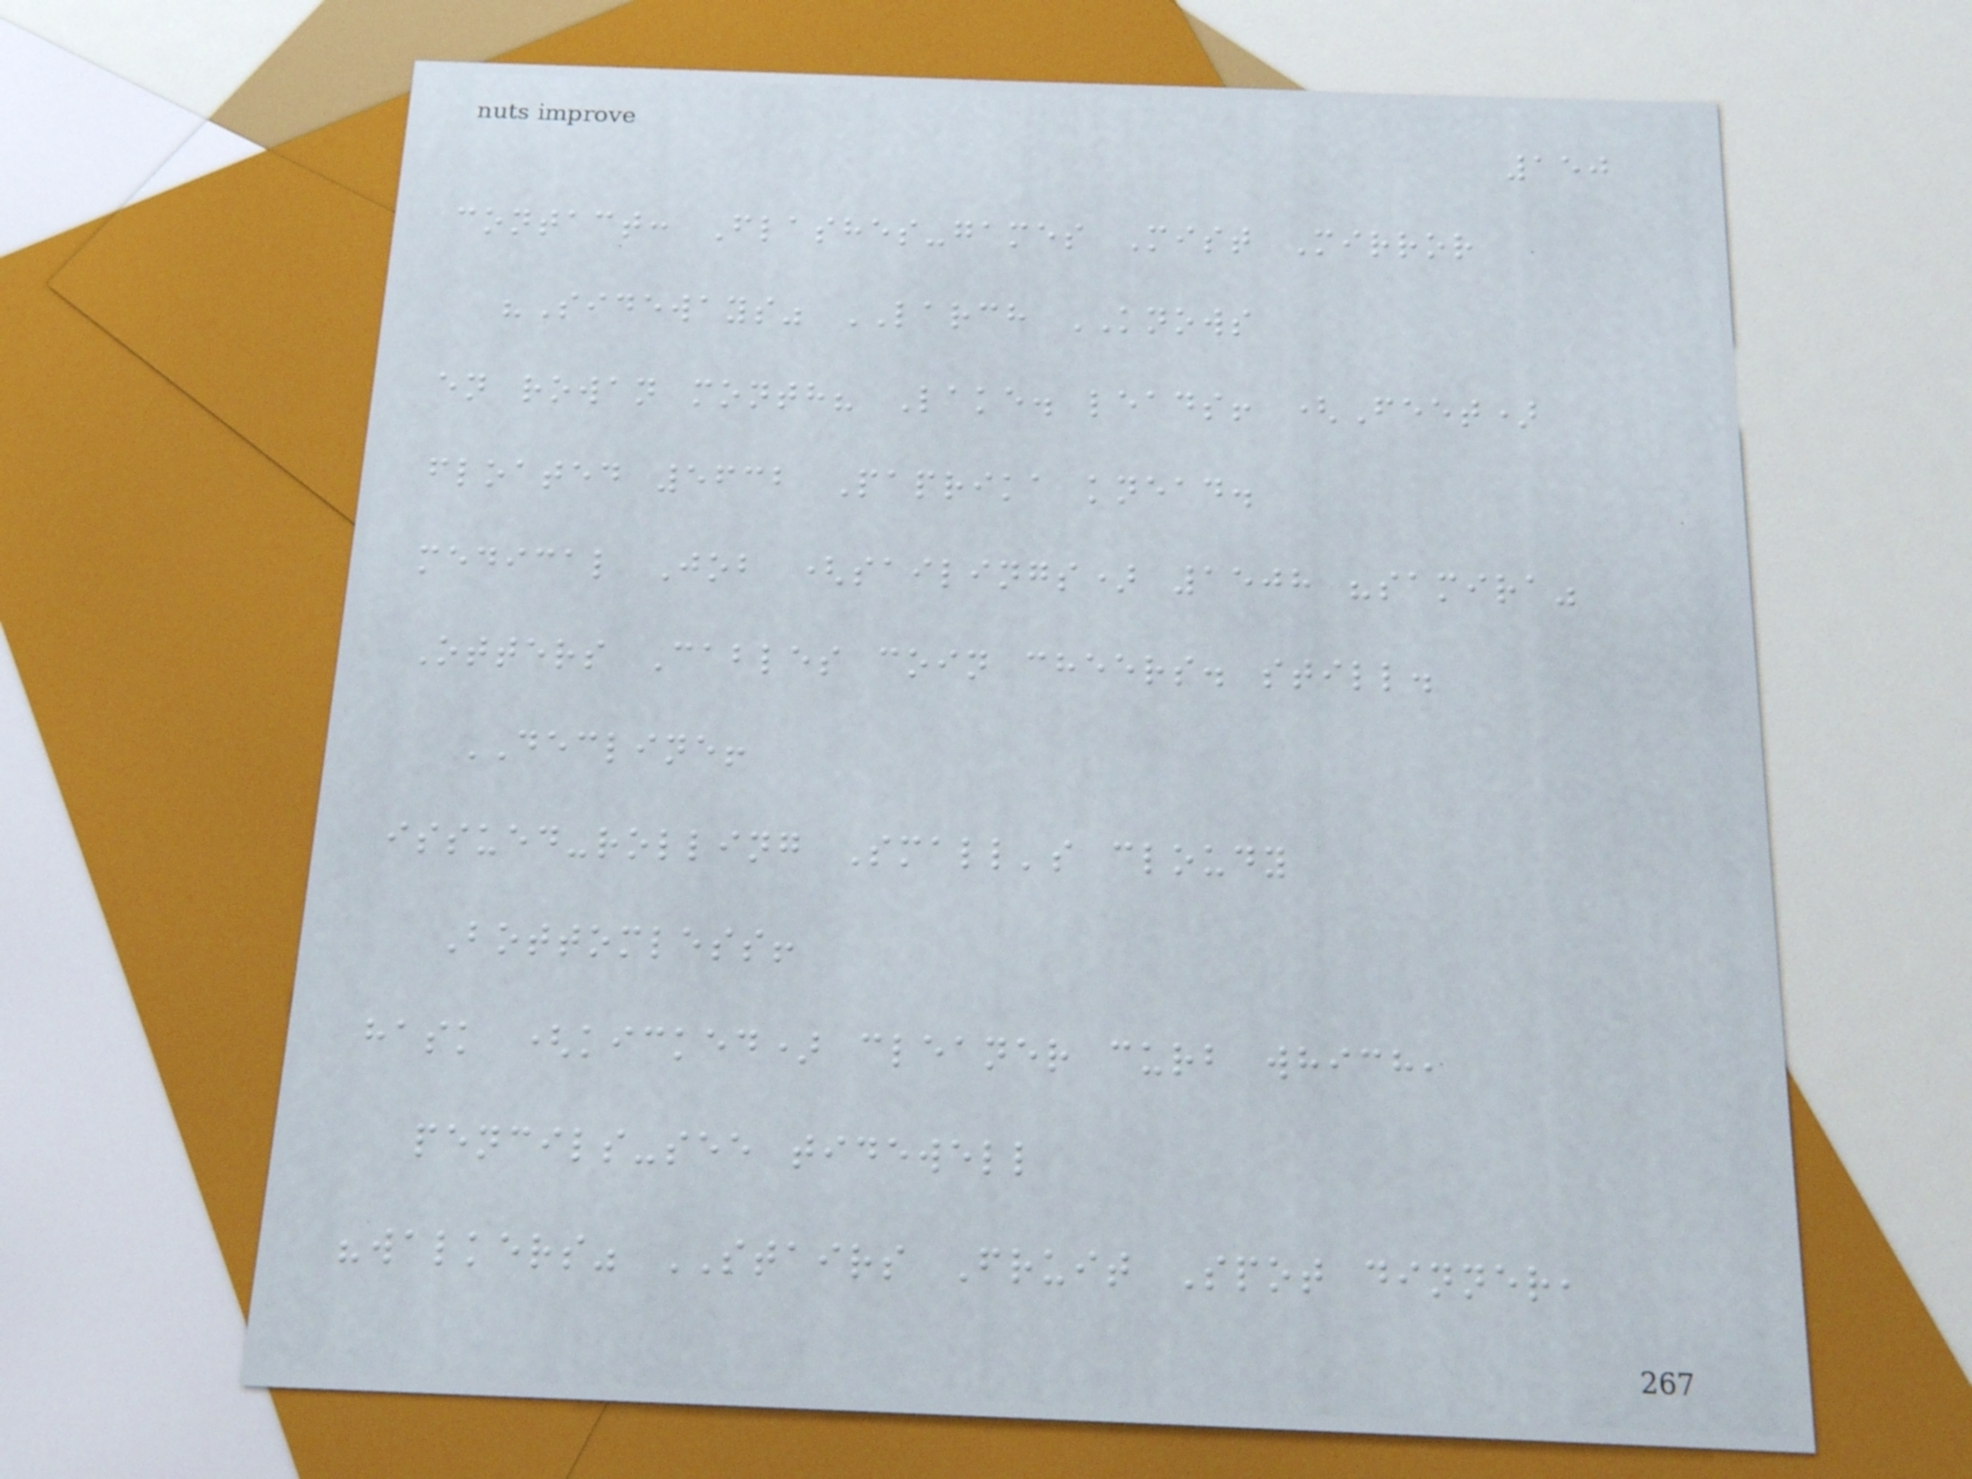150
contact: Flashes-games Mist Mirror
"Sideways" LARCH KNOWS
en rowan month? Lake. leads! (Feet)
floated 5632 Paprika knead.
medical Job (sailings) 1508 "samira"
Otters Cables coin cheers. still.
DECLINE!
issued-rolling Small's cloudy
Bottomless!
hask (kicked) cleaner curb which,
pencils-see tidewell
"walkers" STAIRS Fruit Spot dinner,
